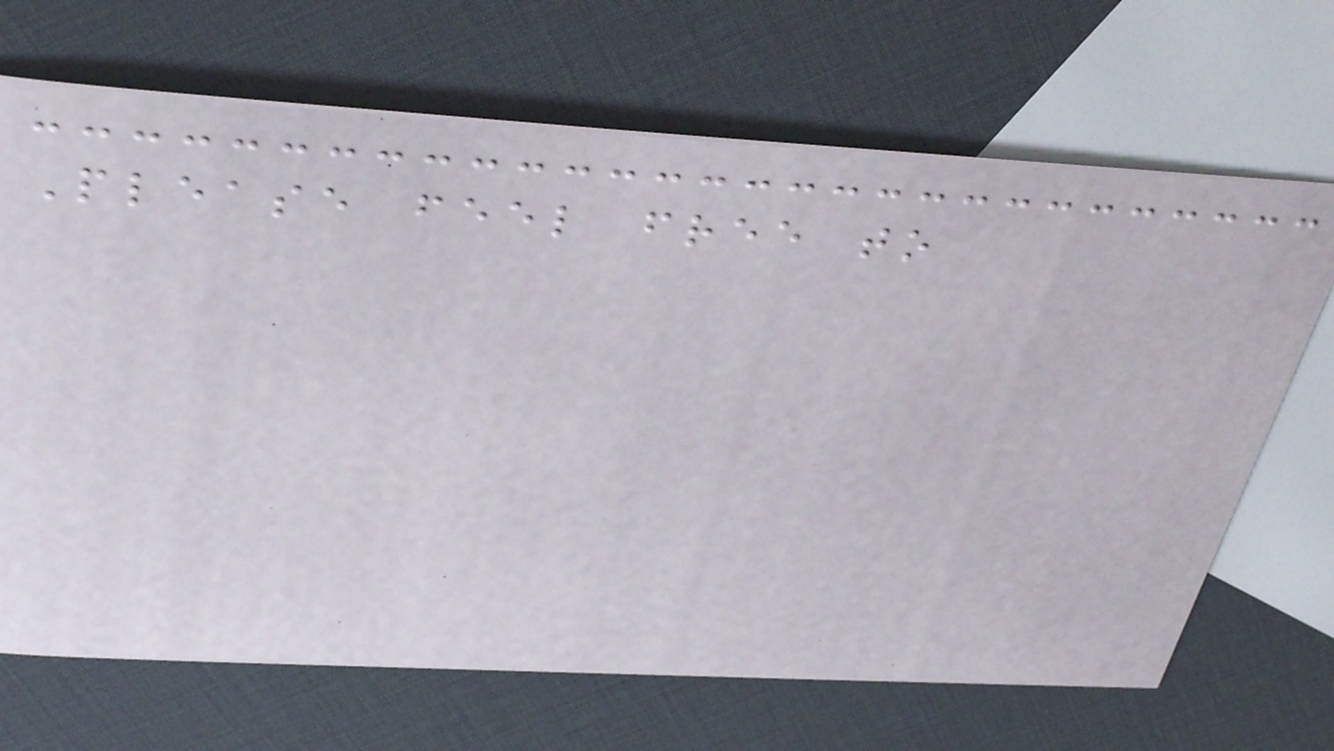Please feel free to
